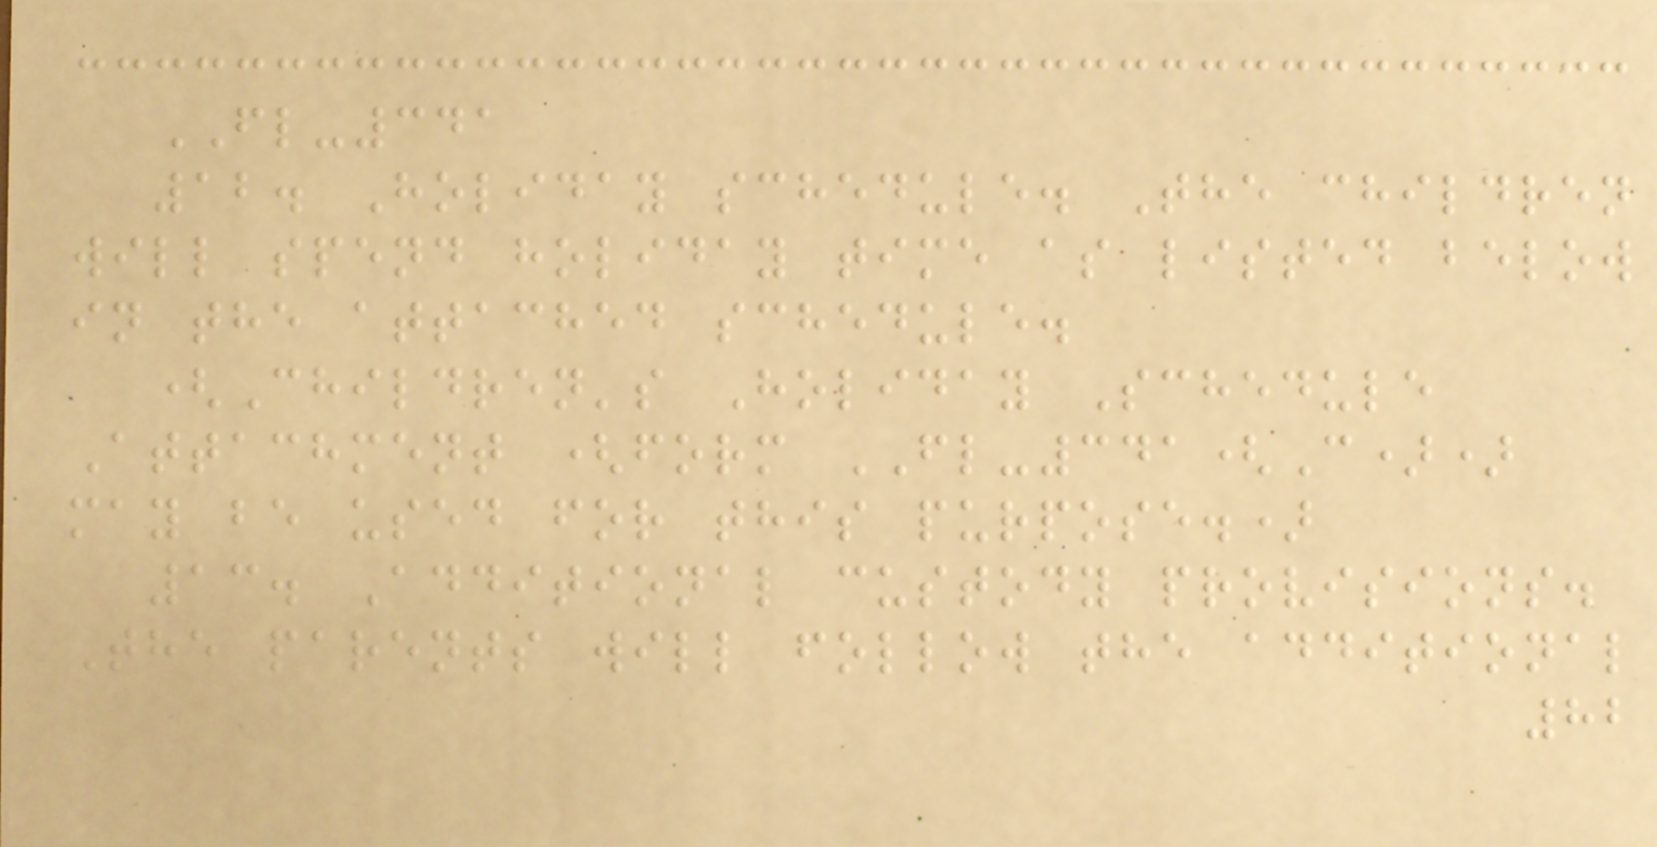FL-341
12. Holiday schedule. The children
will spend holiday time as listed below
in the attached schedule.
(Children's Holiday Schedule
Attachment (form FL-341(C))
may be used for this purpose.)
13. Additional custody provisions.
The parents will follow the additional
82
